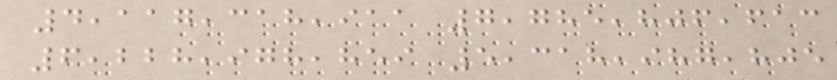4,117,318,911 7,785,806,613
6,228,978,859 5,318,987,805
